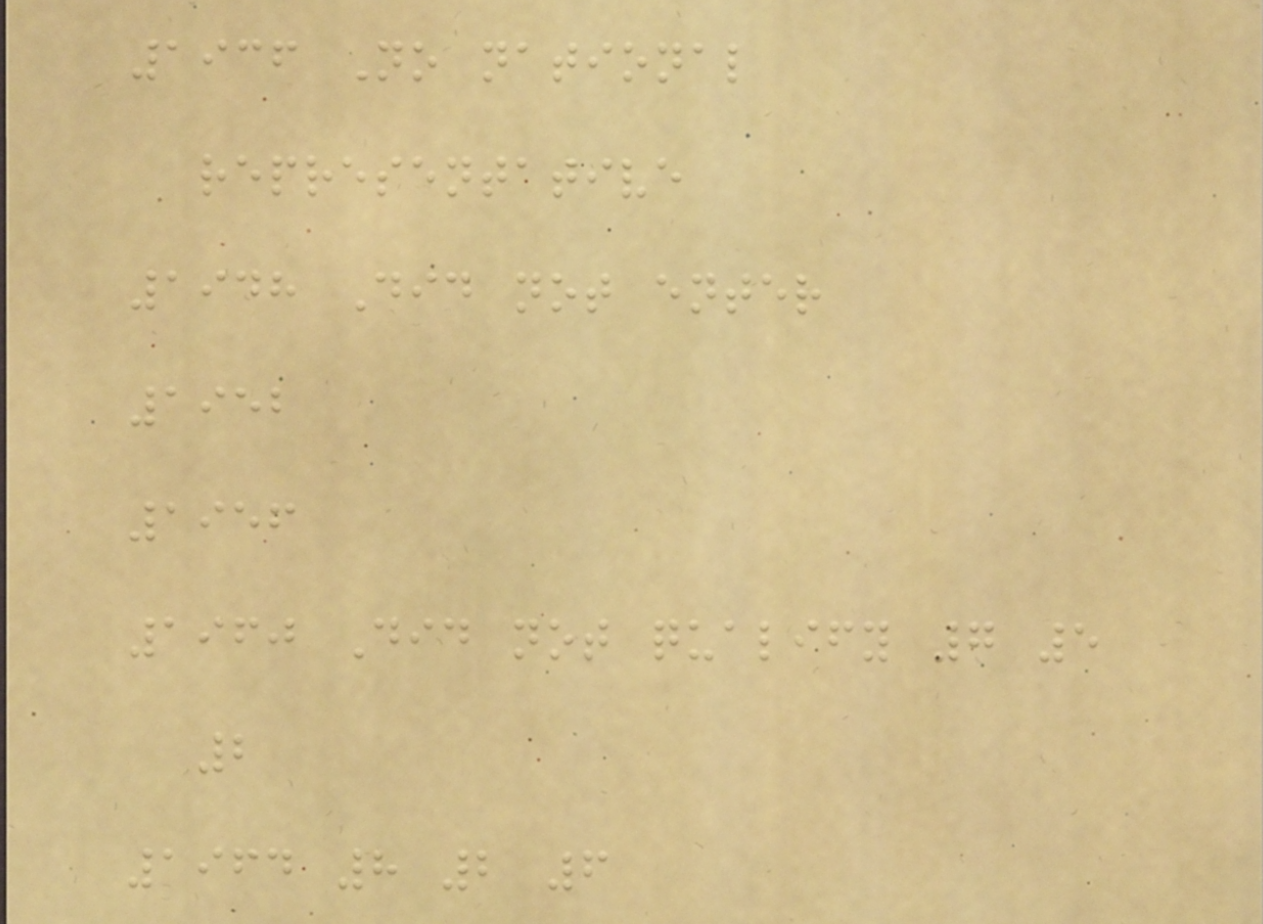1936 No national
representative
1948 Did not enter
1952
1956
1960 Did not qualify 7 5
2
1964 8 2 6
